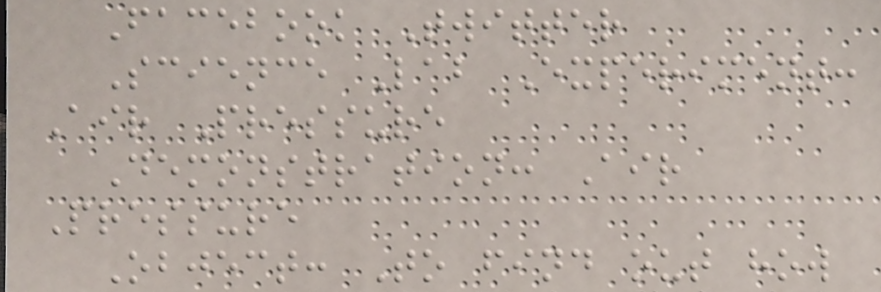Facebook Twitter
Science Lab Experiment:
Air Pressure
Demonstration: Air
Pressure
Object: To find out how
